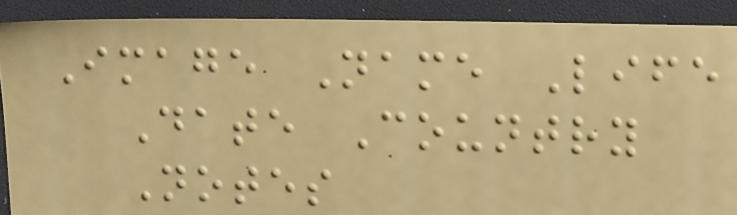Image Name Life
Date Country
Notes
